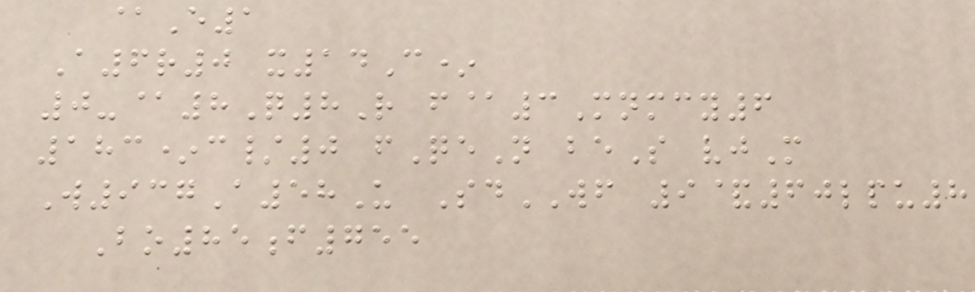@E1
A6r0 x14C*
0-@8Q8R f@3Mnmcy6
183*c/0 fQeN beS vjM
W937A58U SdWF 9&60lpu8
Bo85f755
